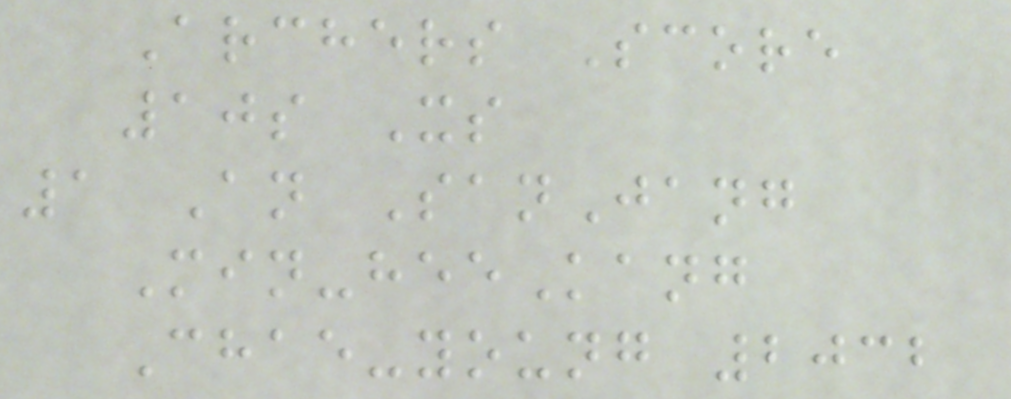Archers Score
10s Xs
1 An SanJang
Min-heeKang
Chae-young 2032
